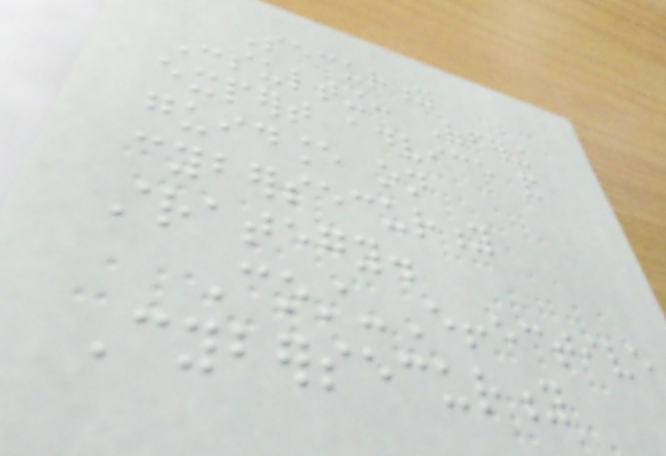Security
Consulting: Offering
expert advice and
guidance on
cybersecurity
strategy.
Cost-Effective
Cybersecurity
